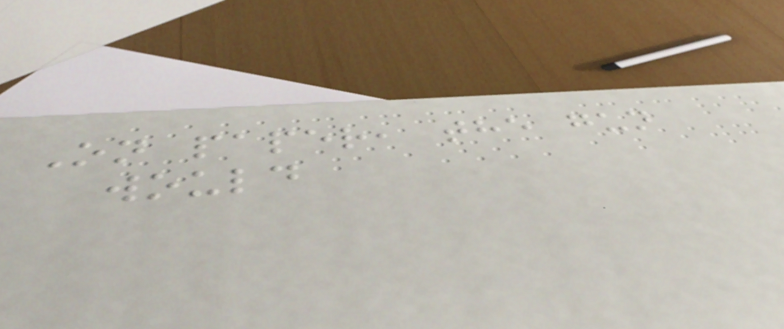On paper, the gun
would
